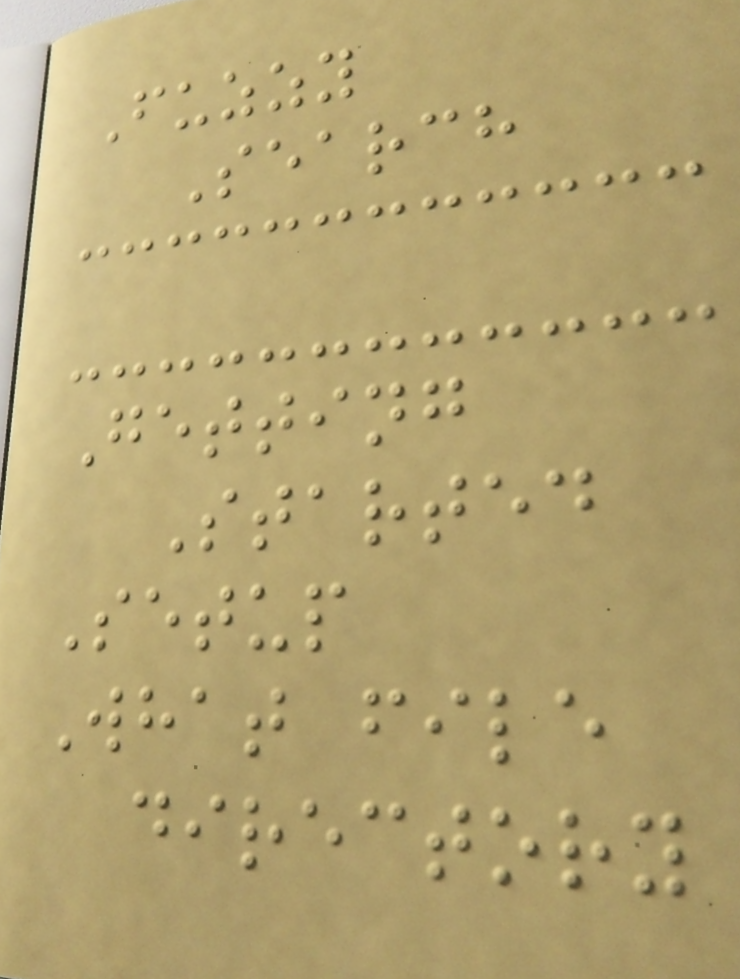Fuzzy
Search
Getting
Started
Setup
What file
directory
